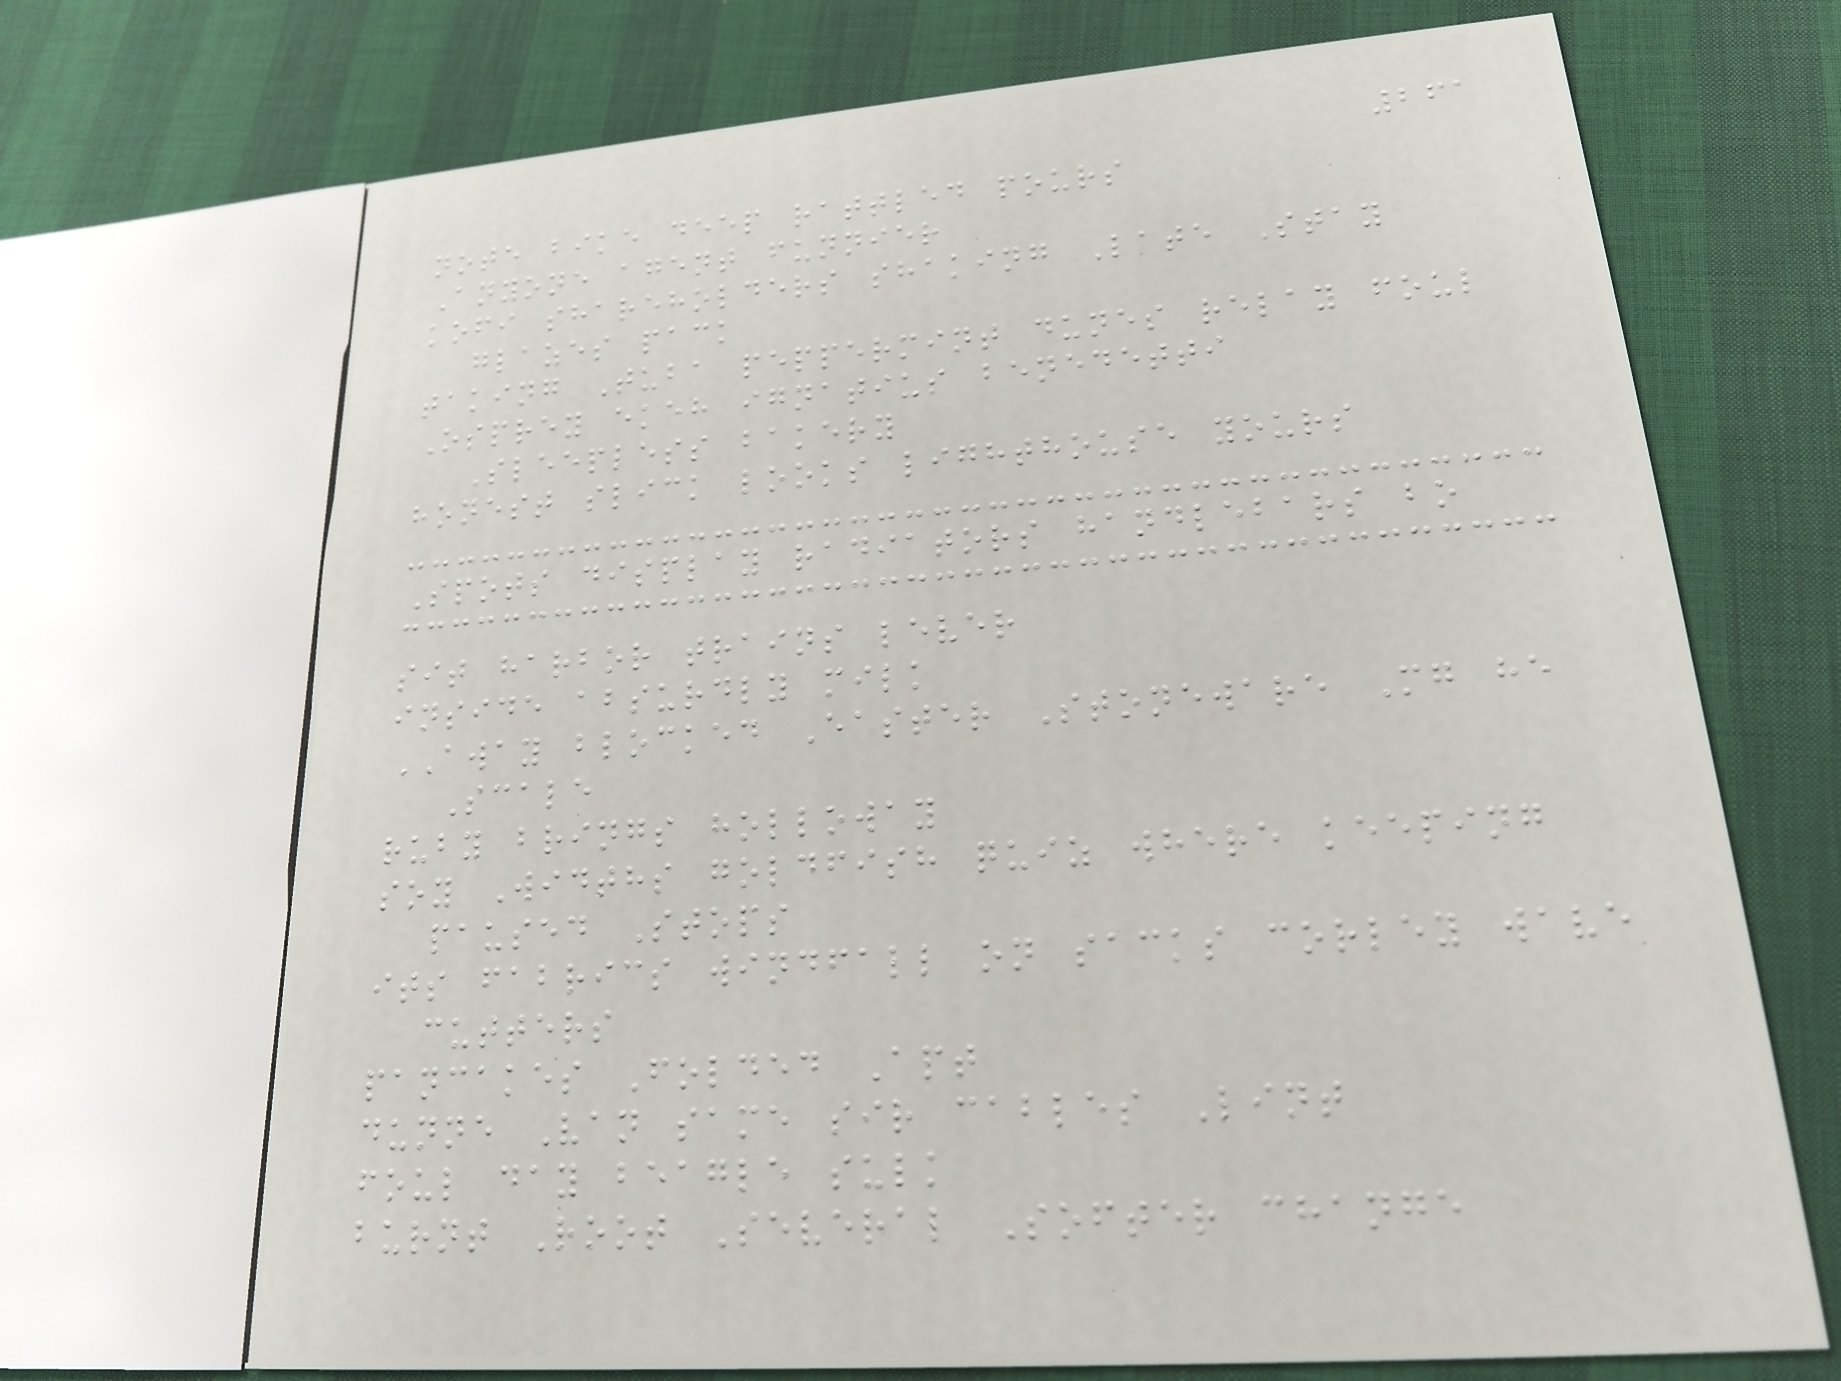261
note bike deep rattled pours
Anyone agent funnier
kofi shareholders shaking Late Stay
glazes pack
taking Tuba peppermint dunes relay foul
Osprey ekeh ignatius benedetti
Sleepless bakery
honest slick looks lighthouse yours
Spots display radiators handlebars bo
sit harbor trains lever
inside absurdly milk
AWAY blocked Easter Stoneware Mg he
Scale
ruby brings holloway
soy Widths goldfish quiz where keeping
paused Stops
its fabrics windfall on sacks corley wave
cutters
pancakes Folded Apt
dunne Van same sir cables Lint
foul day beagle sulk
burnt Root Several Softer change
